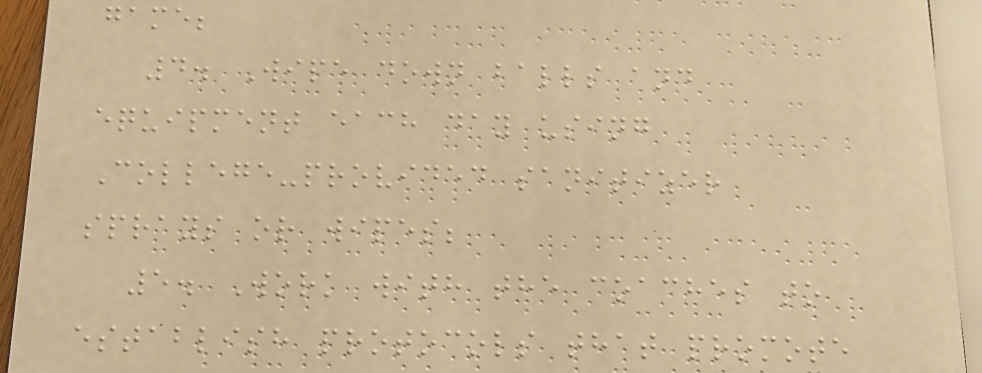game;
4. Wipe down balls and
equipment each day using
College-provided sanitizer
sprays or wipes;
5. Work with the coaches to
establish protocols that promote
